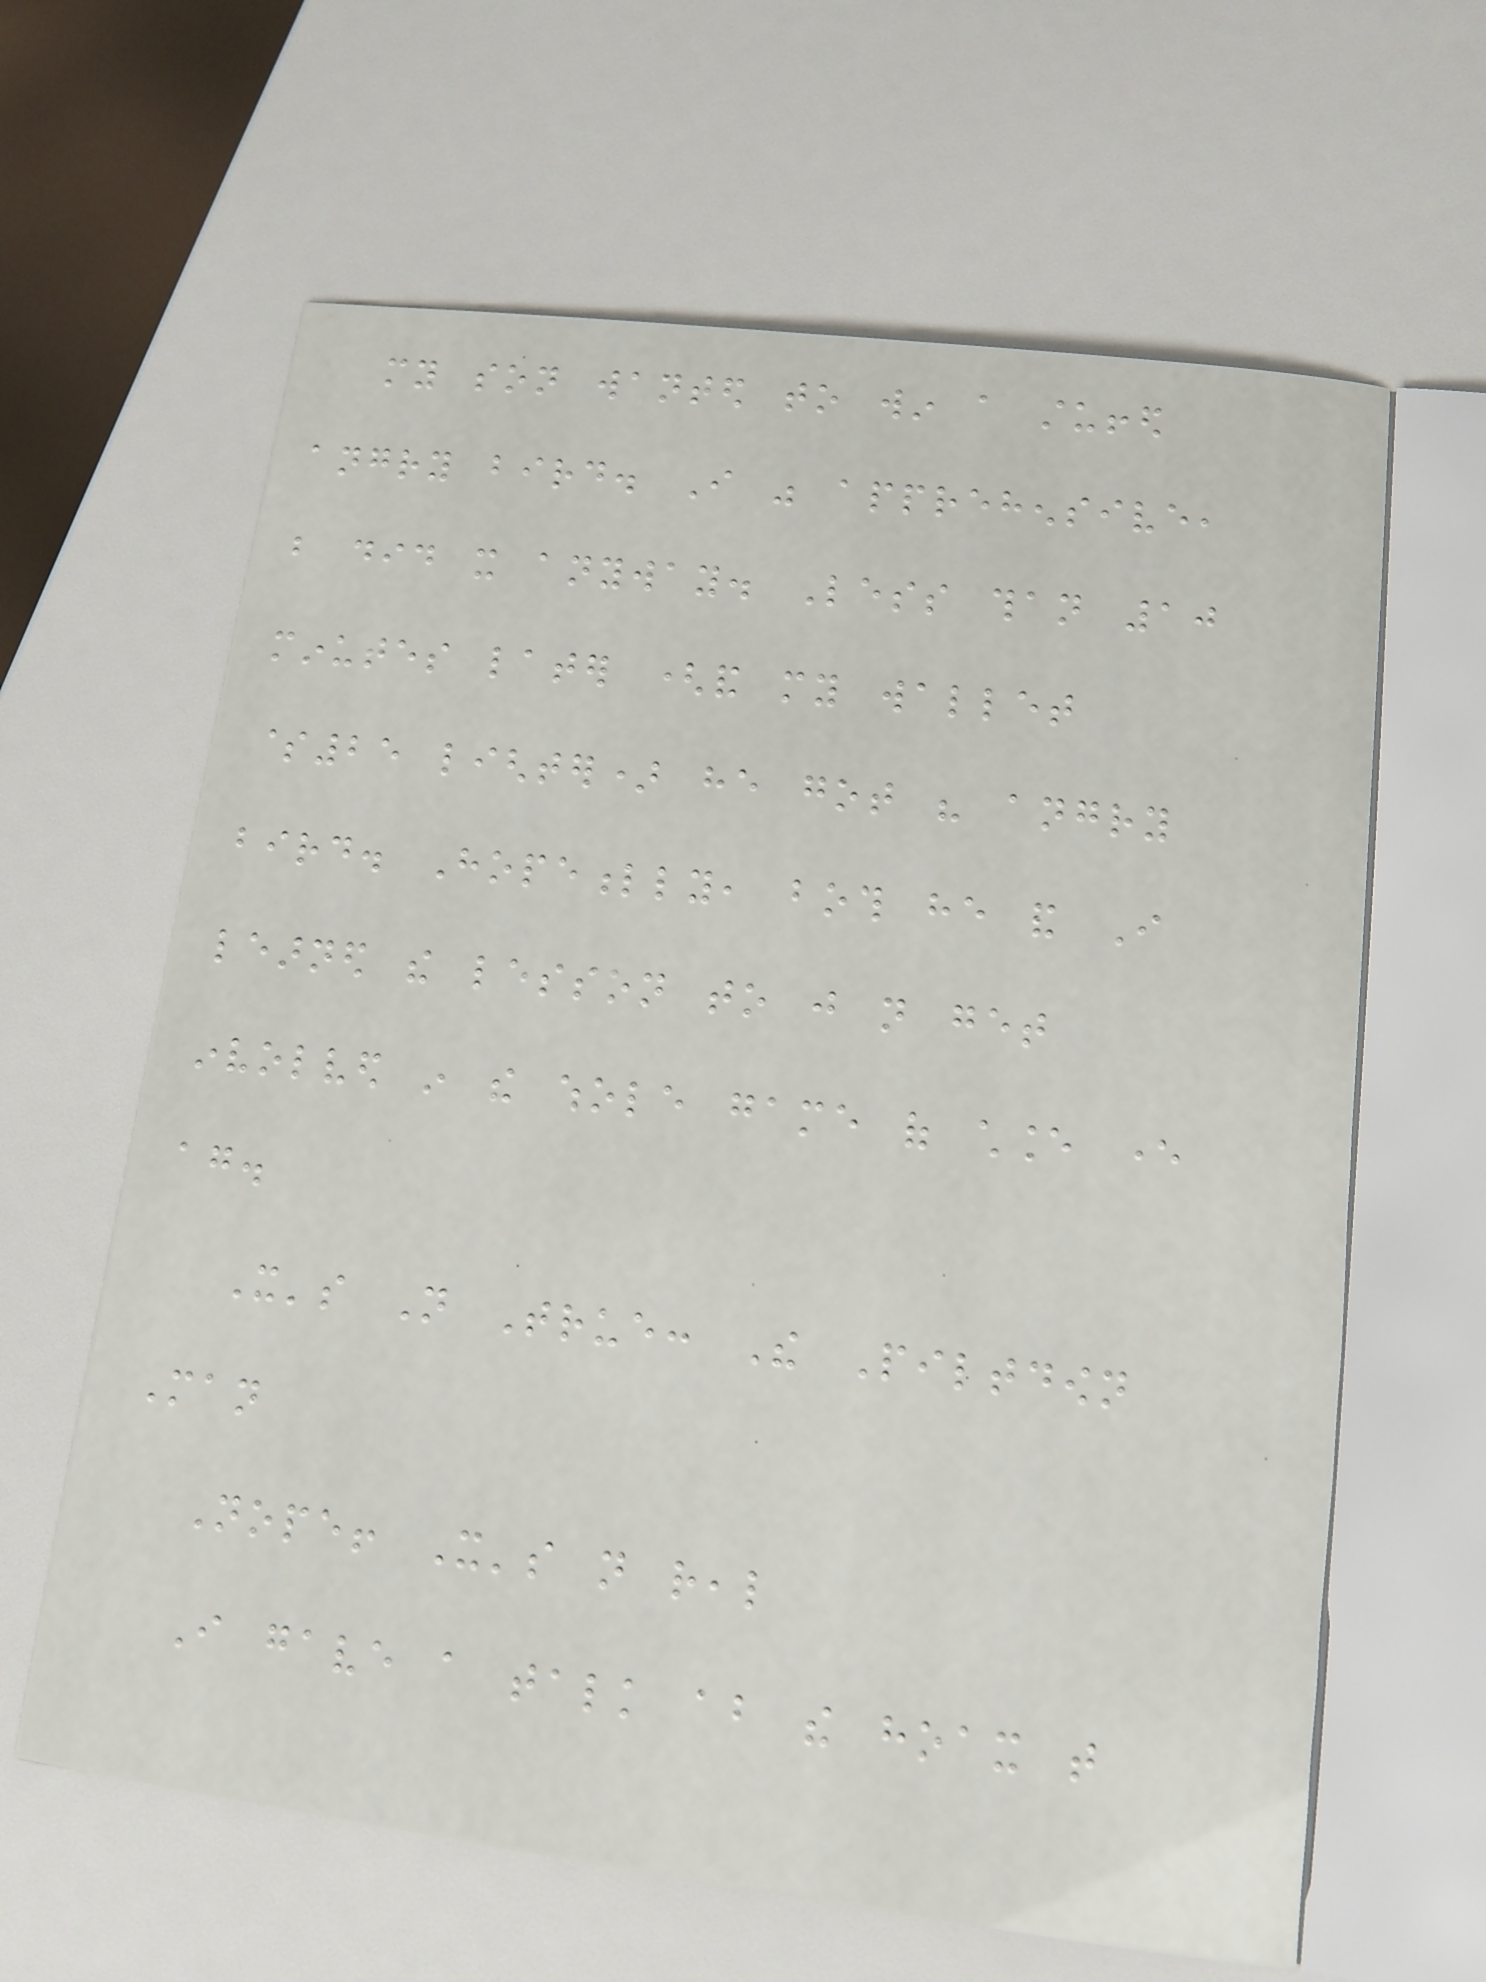my son wanted to win a stuffed
angry bird. I was apprehensive,
but did it anyway. Less than 10
minutes later (and my wallet
$25 lighter) he got his angry
bird. Hopefully, both he and I
learned the lesson to just not get
involved in the whole game of chance ever
again.
It's Not True: The Piltdown
Man
Nope! It's not real
I gave a talk about the hoax that
